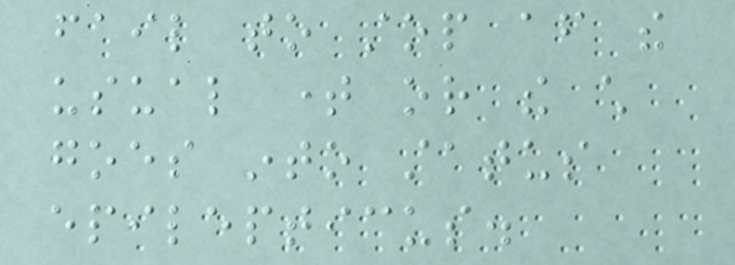fail to stop after the
usual time or the child
goes into status
epilepticus.
